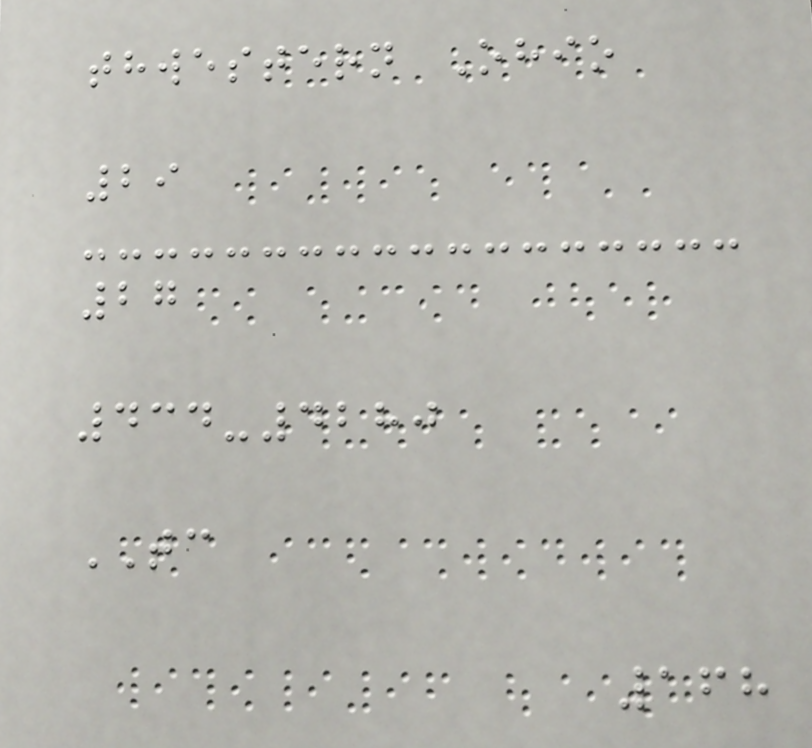thwestern Ohio
29
27
434-4280
TC
168
